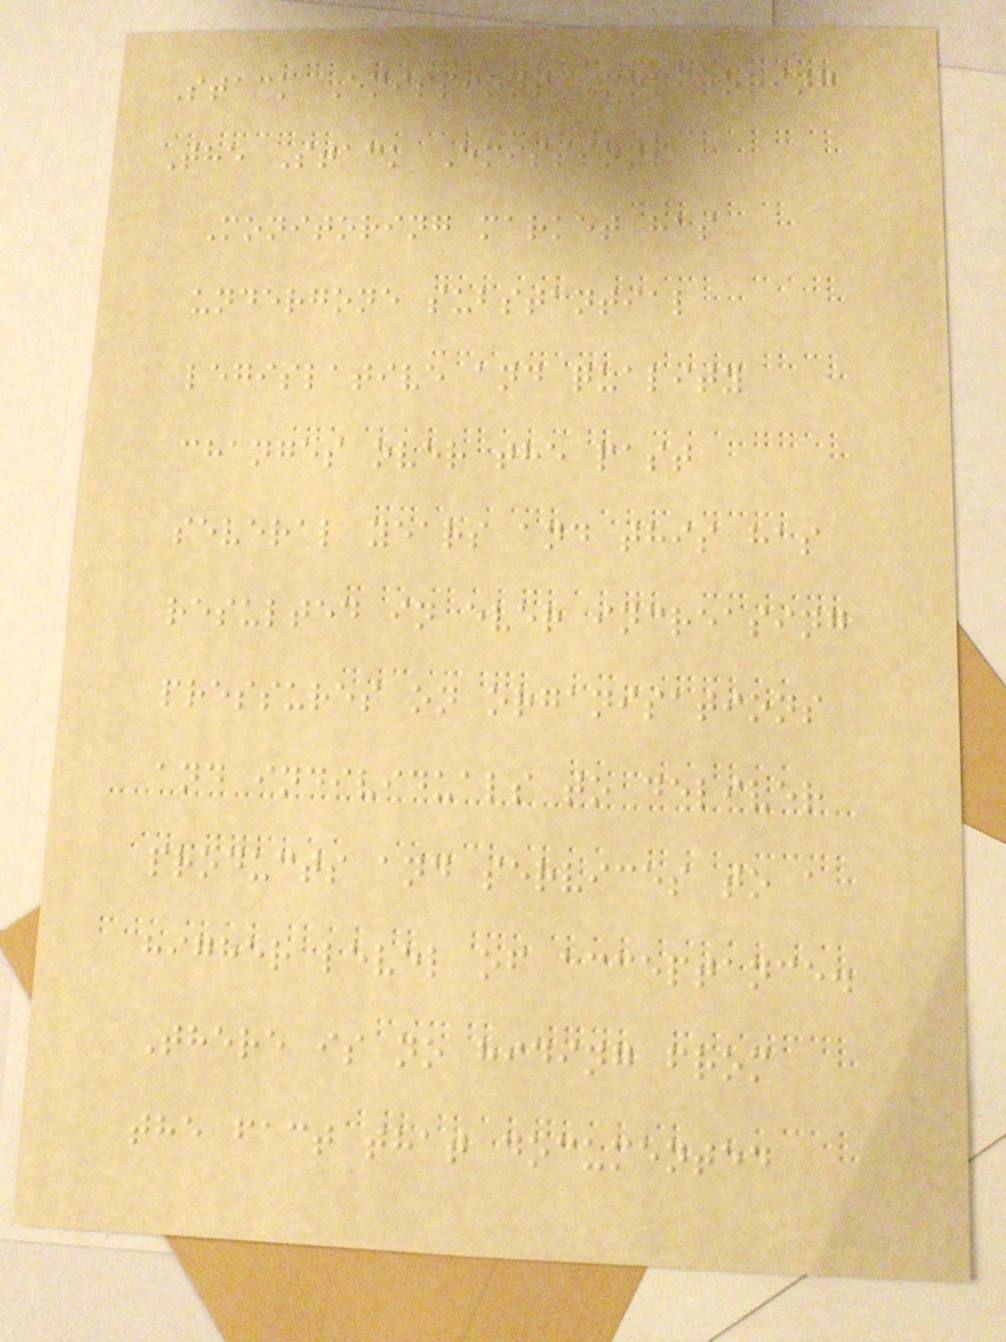Stack Emissions Monitoring
The Stack Emissions
Monitoring market has
undergone substantial
legislative and quality
changes over the past
several years and this has
resulted in ever increasing
pressures on organisations
and individuals to deliver
products and services to a
higher level of acceptance.
There is no hiding from
the fact that documented
